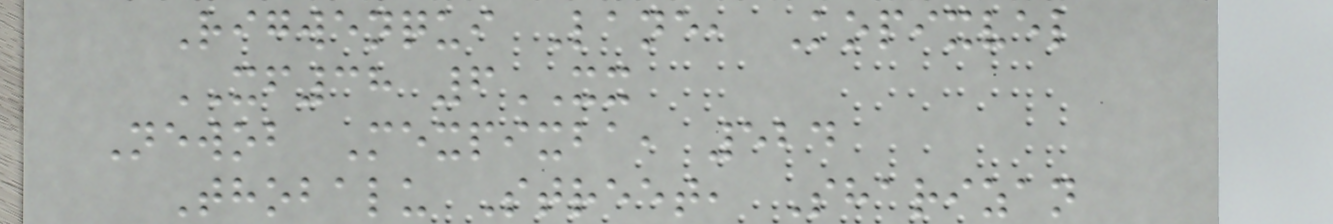Rigwenqui Lane, Kopixvel
XF38 6XX
Newob Mexpixba, 524
Thobalu Street, Sharizan
